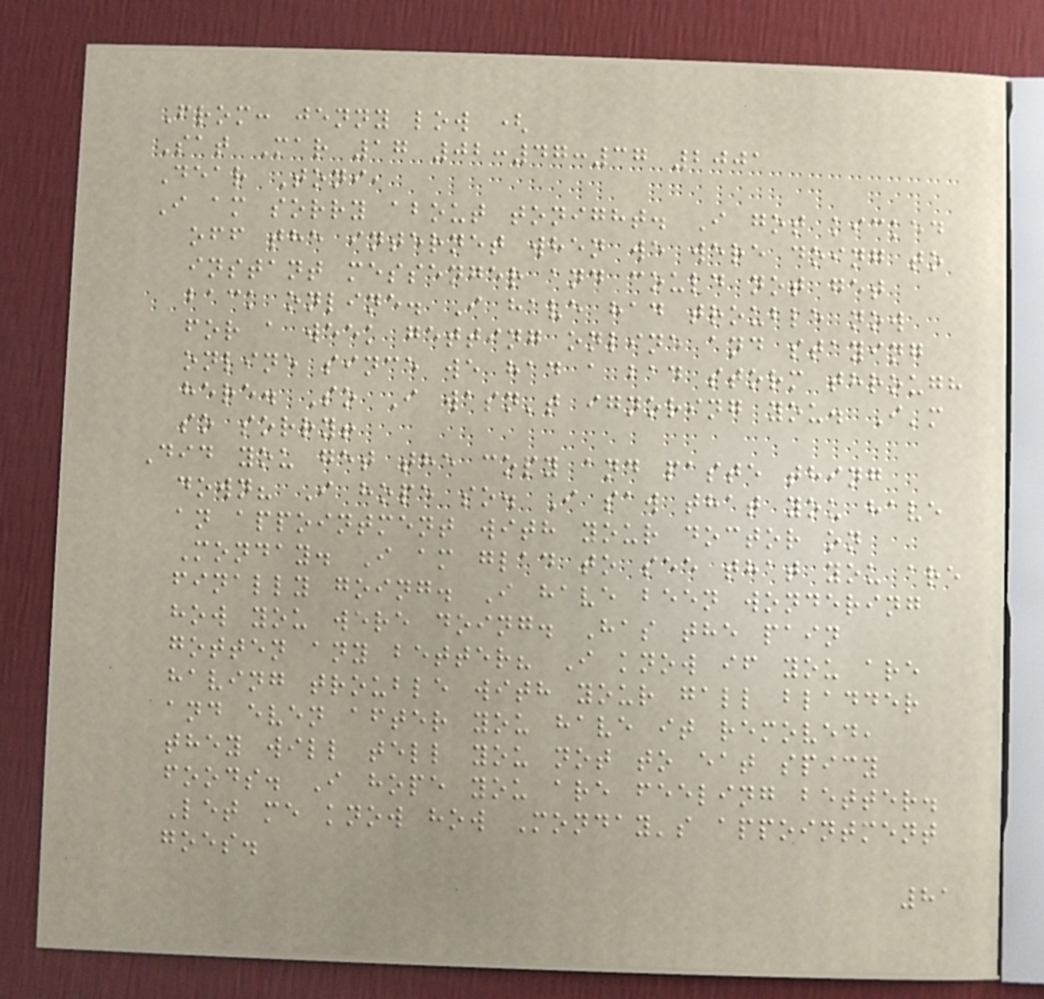From: jenny low (
Sat Mar 17 02:47:37 2001
Dear Toni,
I am sorry about tonight. I got kicked
off the internet when we were doing to
instant messenger and could not get
back online. I have had trouble now
for a week getting online and staying
online since we had a bad storm through
here. So I wasn't ignoring you. I'm
so sorry!
Did you get the copy and paste thing
down? I hope so. I saw that you have
an appointment with your doctor on
Monday. I am glad to see that you are
finally going. I have been wondering
how you were doing. Has the pain
gotten any better? I know if you are
having trouble with your gall bladder
and even after you have it removed,
they will tell you not to eat spicy
foods. I hope you are feeling better.
Let me know how Monday's appointment
goes.
81
